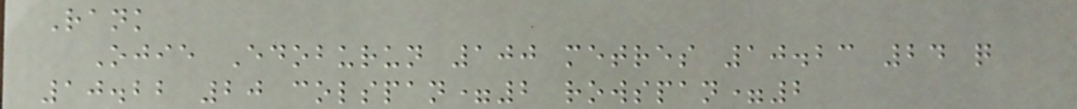Rank
Ojie Edoburun 100 metres 10.23 24 q
10.22 20 colspan=2 rowspan=2
